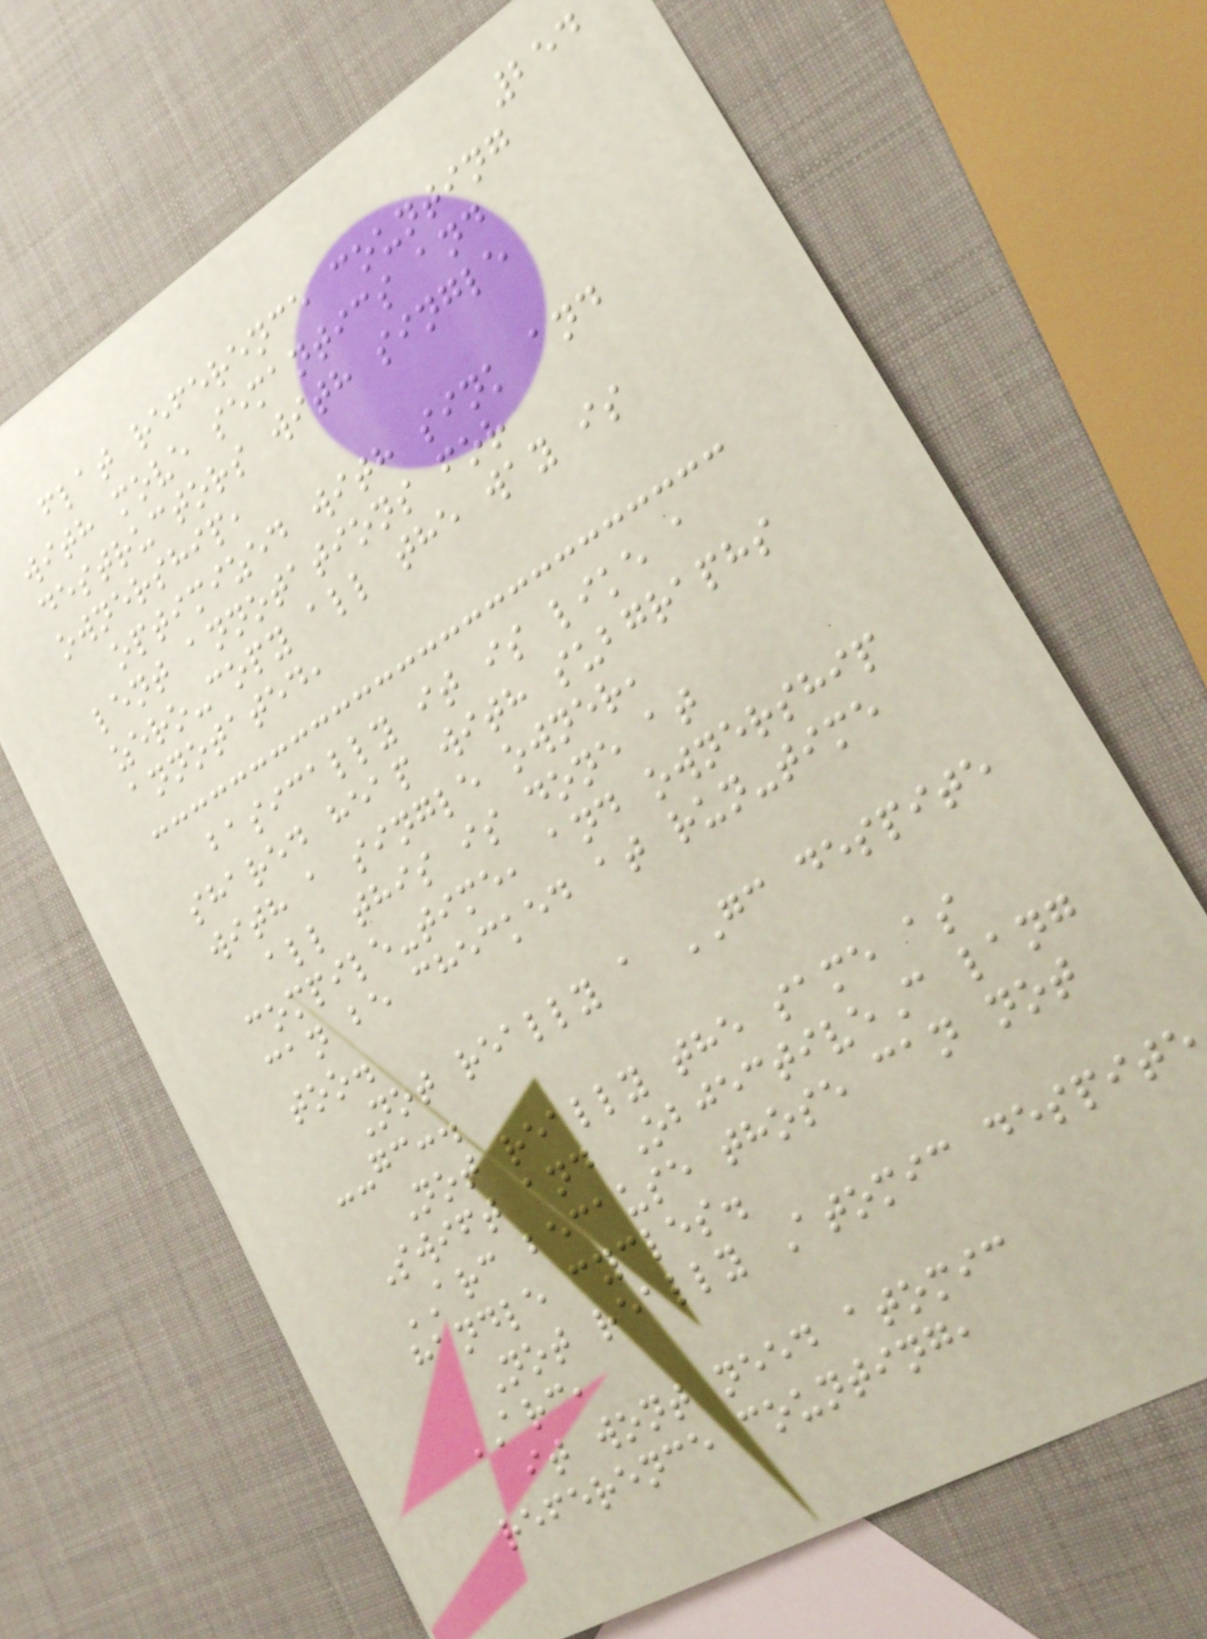254
flat reference counting
with move semantics and
destructors with single
ownership,
optimized with sink and
lent annotations for
zero-copy all the way is
annotated,
basically it is like a
shared heap with subgraphs
with a single owner,
all this is done at
compile-time, and ownership
can be checked at run-time
too.
Not really a GC despite
--gc:.
Not really the same as
Swift and ObjectiveC lang
ARC because those can not
handle cycles.
Not really Atomic despite
ARC,
it wont need atomic
reference counting,
